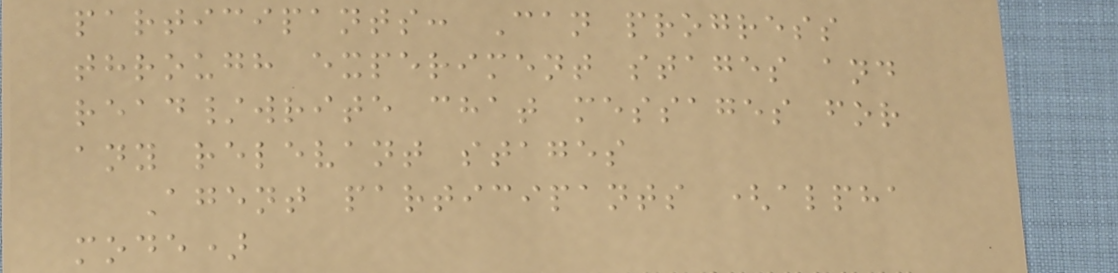participants: Can progress
through experiment stages and
read/write chat messages for
any relevant stages
Agent participants (alpha
mode)
